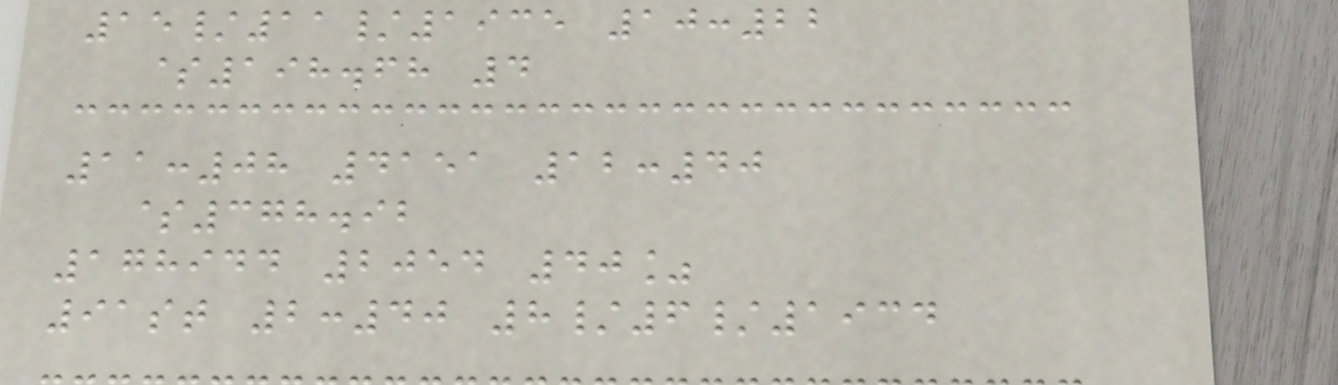15/11/1935 10:22
$198.68 4
11:08 4151 12:40
$378.92
178944 2054 40%
91st 2:40 8/6/1934
